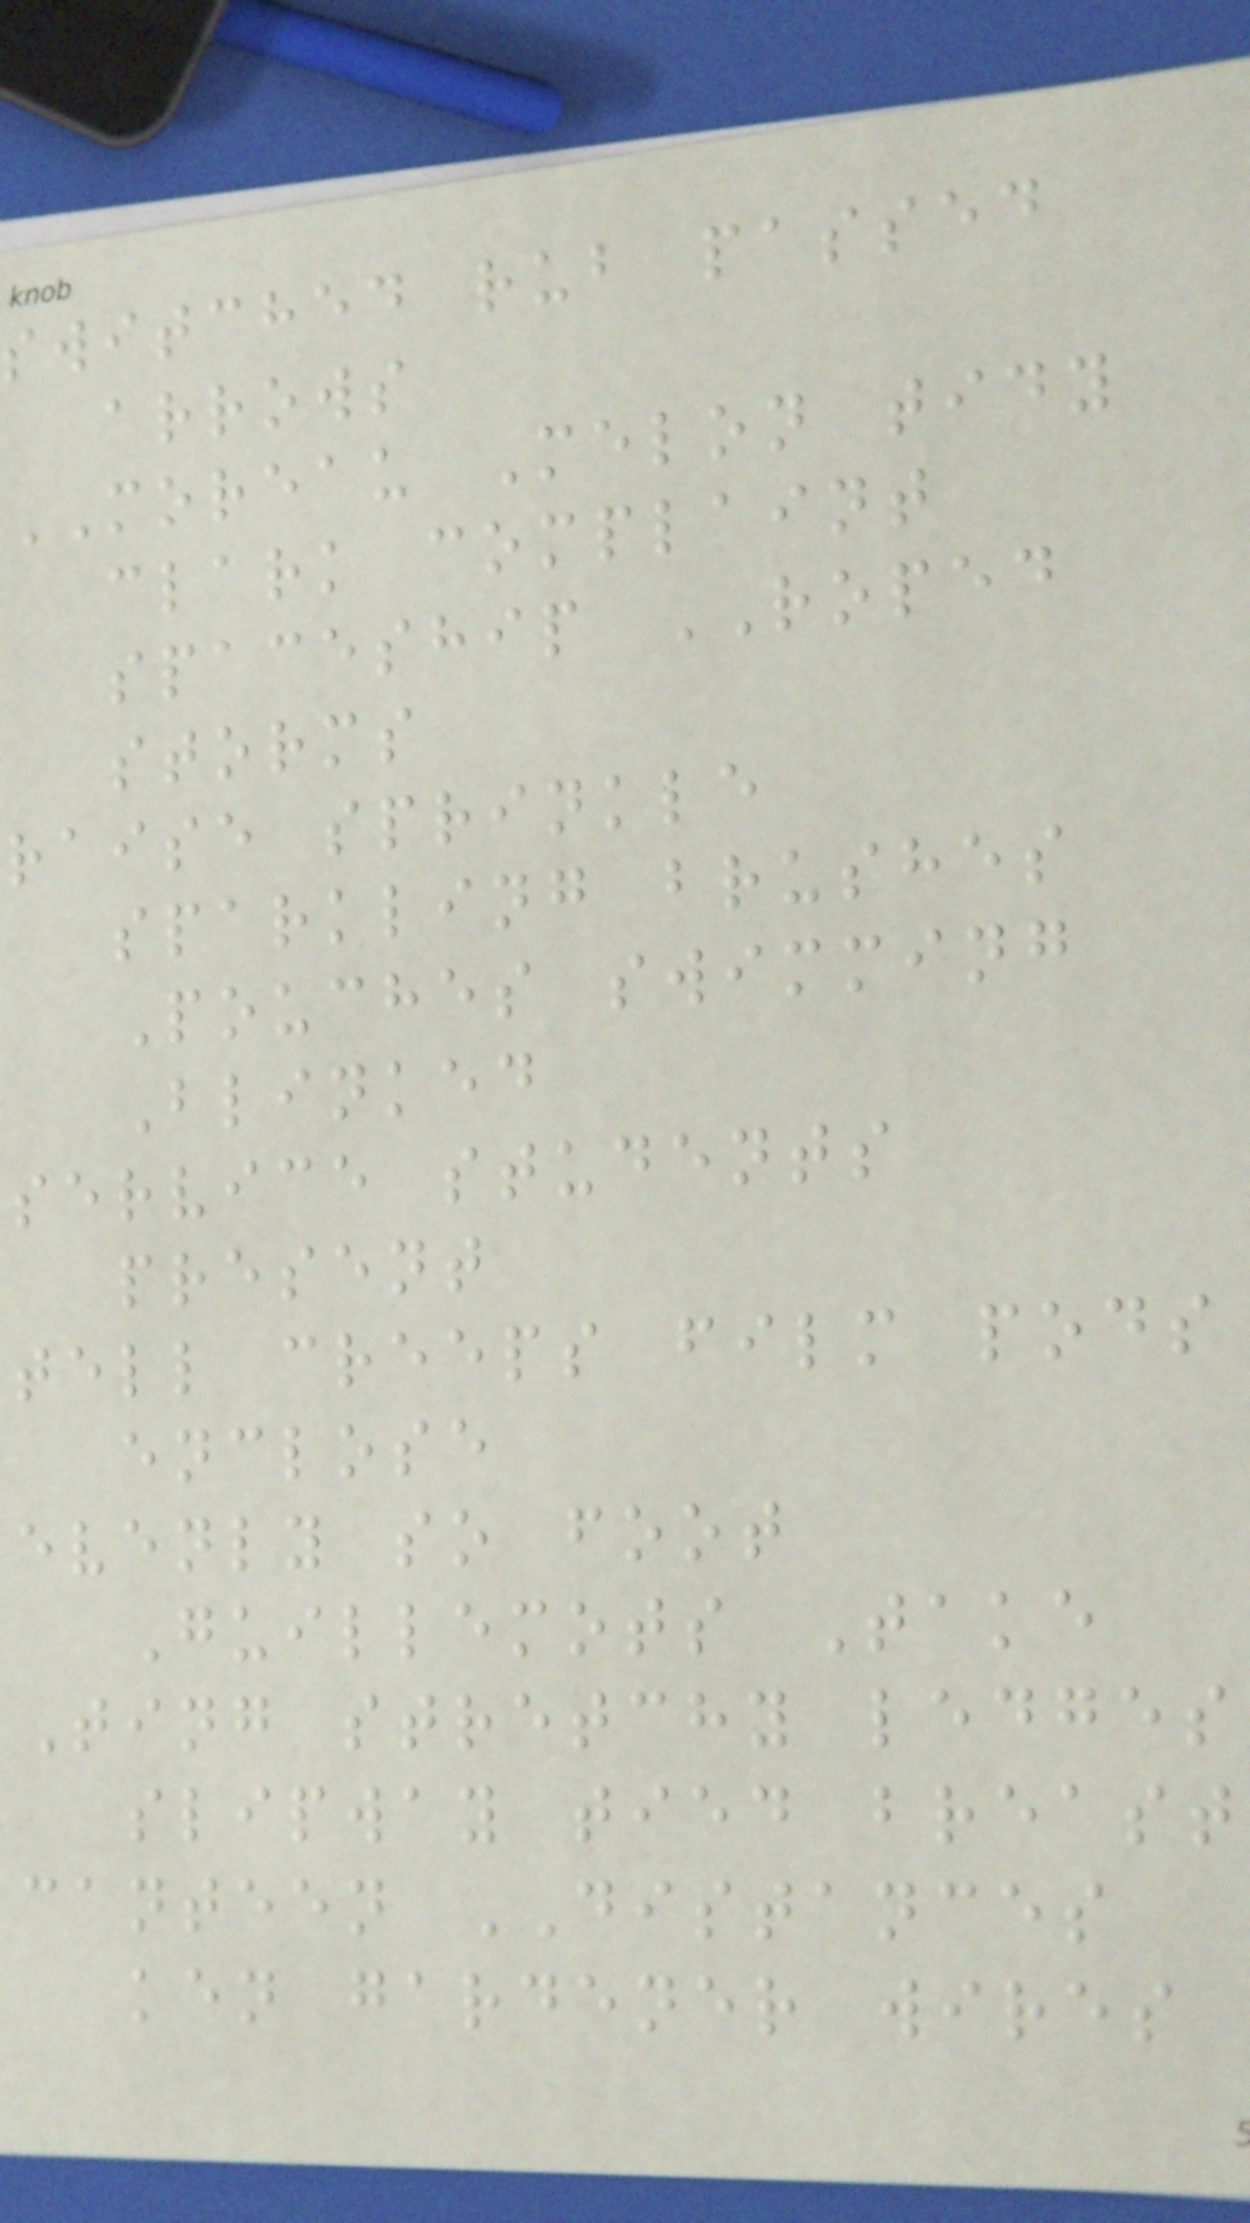switched rub passed
arrows
MOREAU Melon tidy
clark complaint
spaceship ROPED
storms
raise sprinkle
sparkling brushes
Pouches swimming
Blinked
service students
present
tell creeps film pods
enclose
evenly so foot
Guillemots Take
Ting stretchy ledges
slipway tied breast
canteen DISTANCES
ken gardener wires
